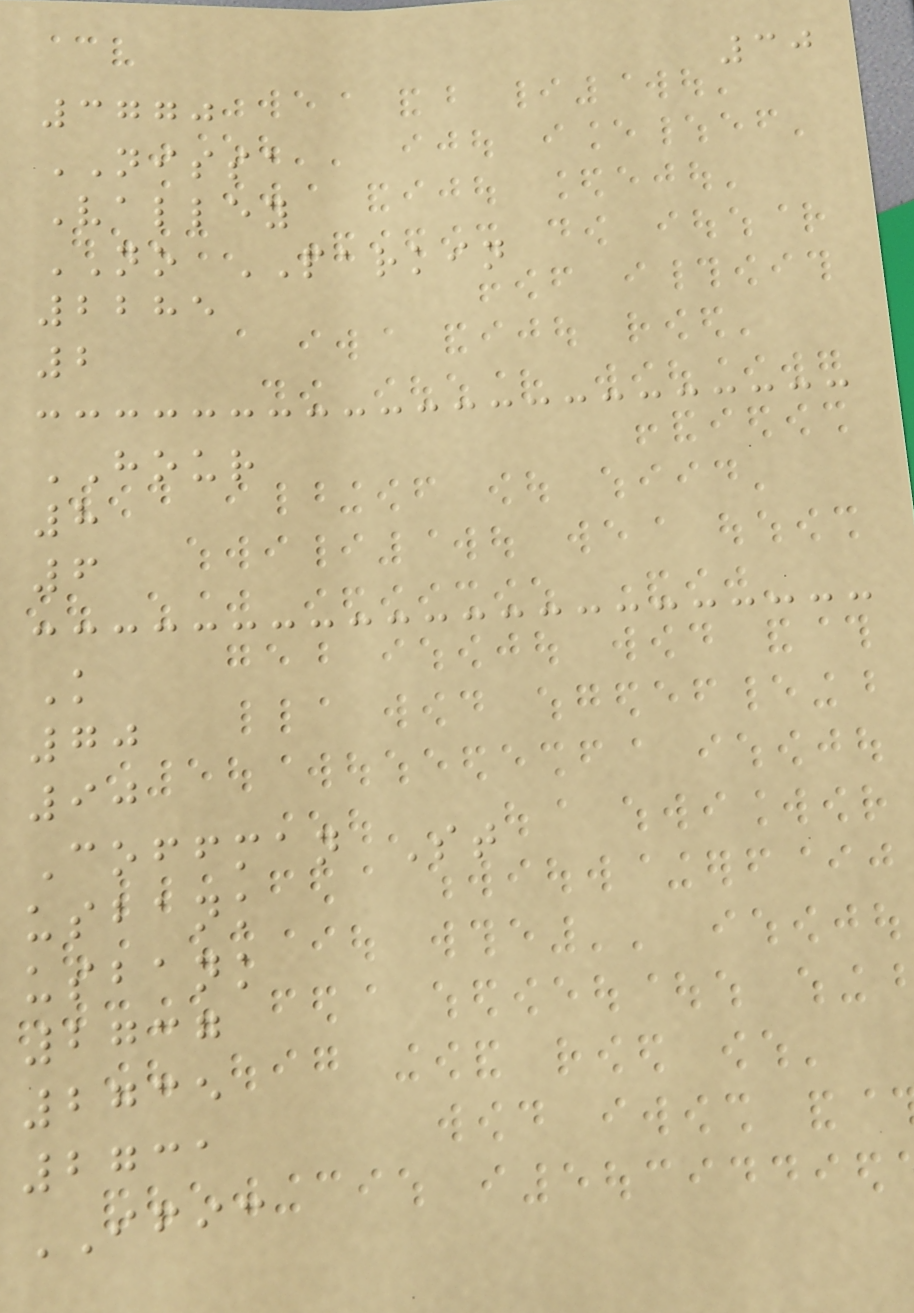30
3770
NISSA
Valley
NO PARKIN
2285
2
HOUR
8
6
K
70
90
Coffman St
usbank
usbank
2737
2735
2731
IFIC
